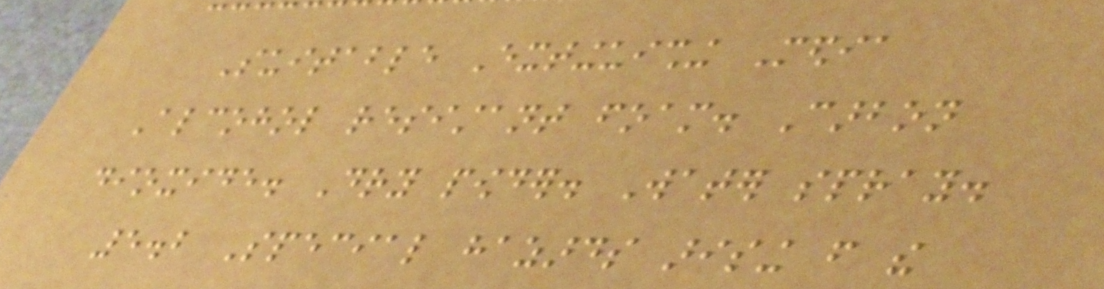Suitable Extinguishing Media
Alcohol resistant foam. Carbon
dioxide. Dry powder. Water spray.
5.2 Special hazards arising from the
